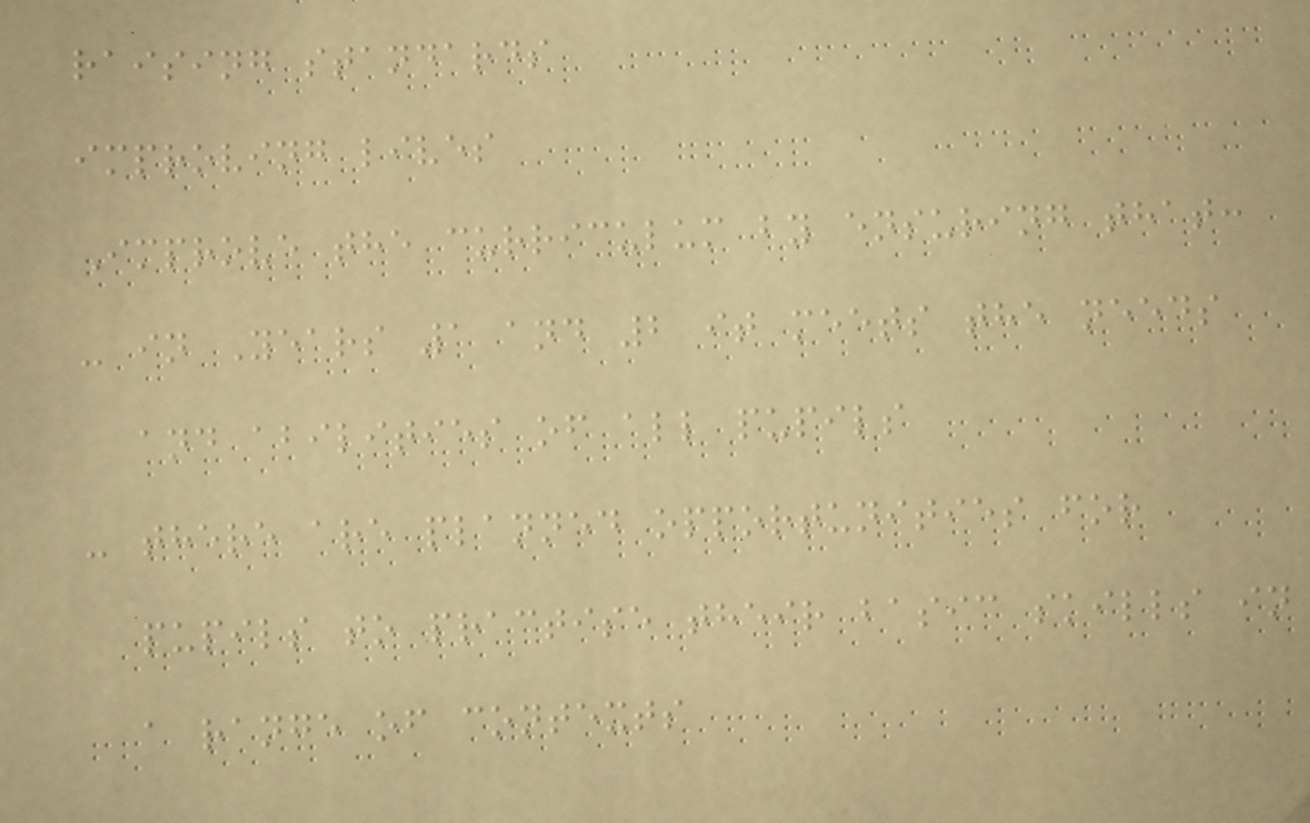raising standards
improving lives
Improve the curriculum by ensuring that:
- in Years 1 and 2 it meets the needs
and abilities of all pupils
- there are planned opportunities for
pupils to practise their basic skills in
a range of contexts
